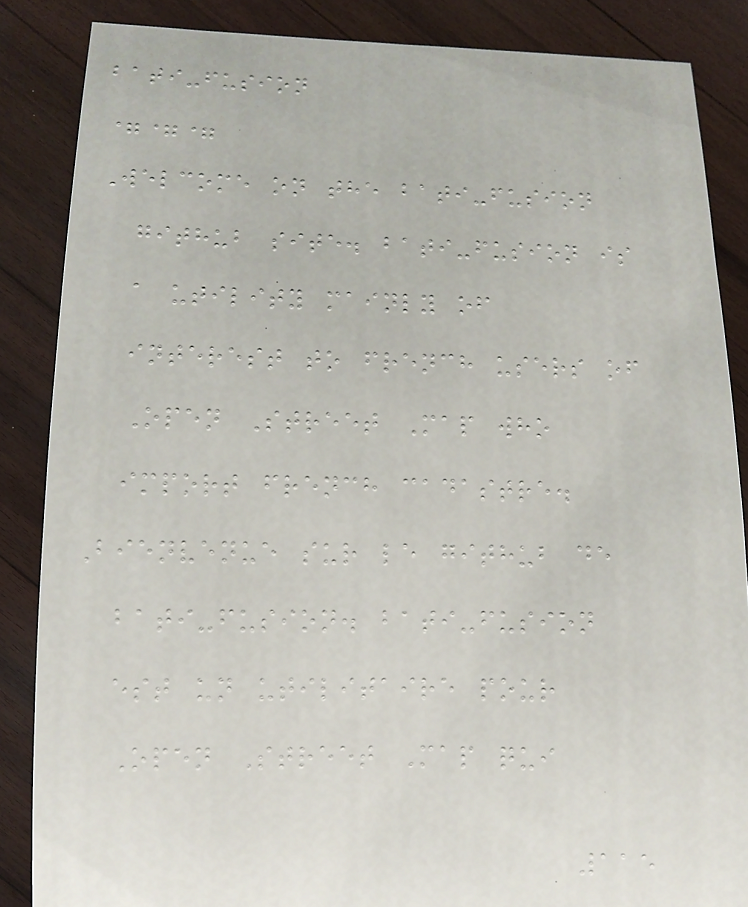bati-fusion
===
Welcome on the bati-fusion
github site. bati-fusion is
a utility mainly of
interest to french users of
Open Street Map who
import french cadastre.
Bienvenue sur le github de
bati-fusion. bati-fusion
est un utilitaire pour
Open Street Map qui
115
